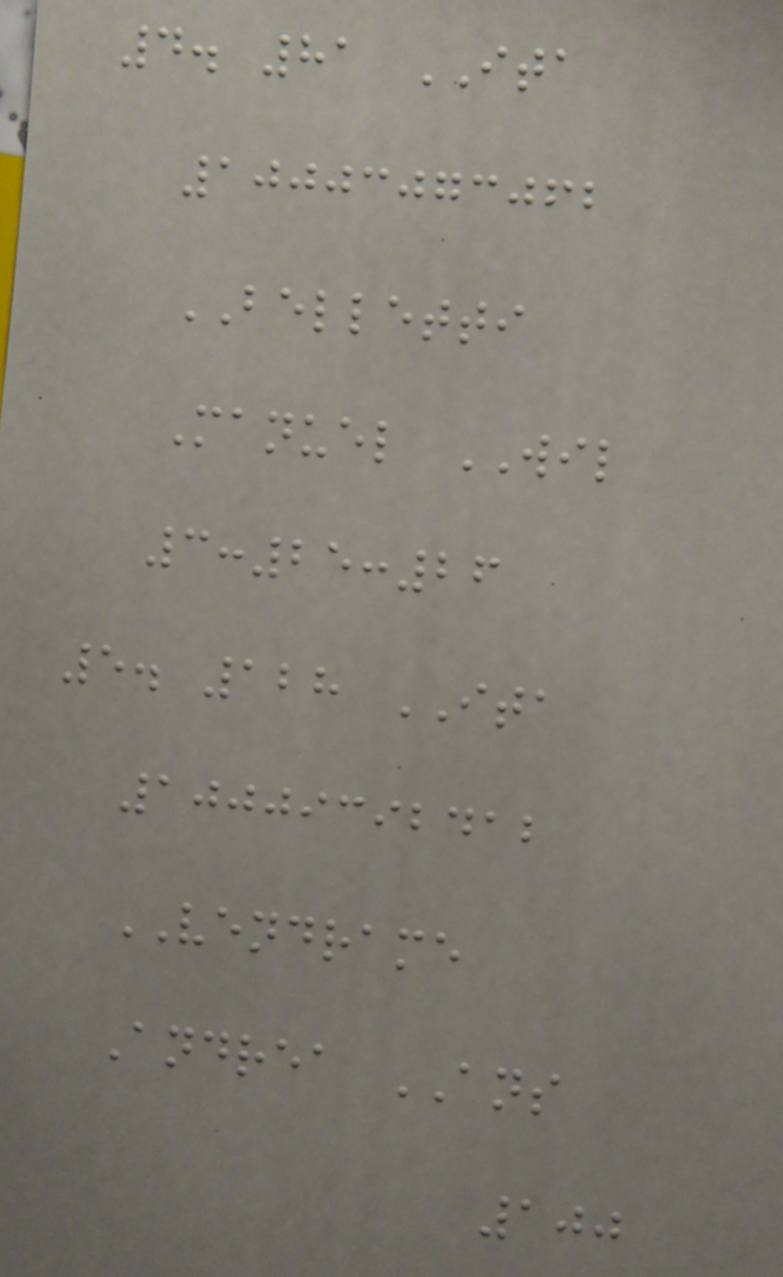4. 81 ITA
10003073062
BELLETTI
Manuel WIL
3:25:26
5. 128 ITA
10009392412
VENDRAME
Andrea ANS
100
